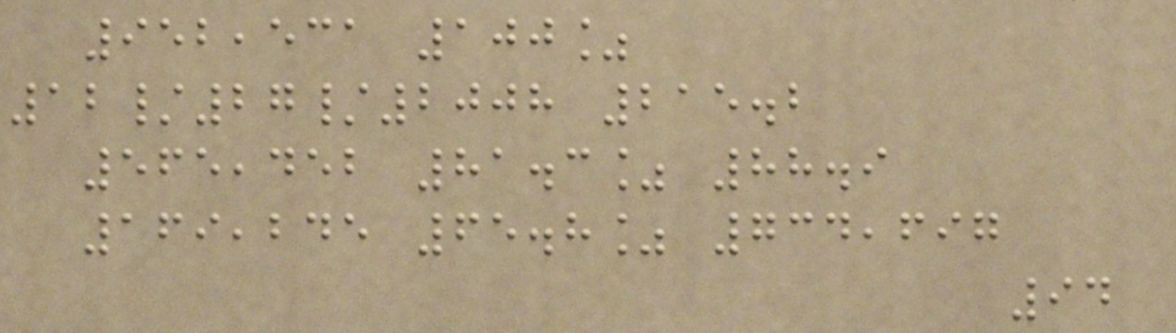952,531 100%
12/27/2008 215.2
565,452 81.3% 88.9
169,245 65.8% 734,697
94
